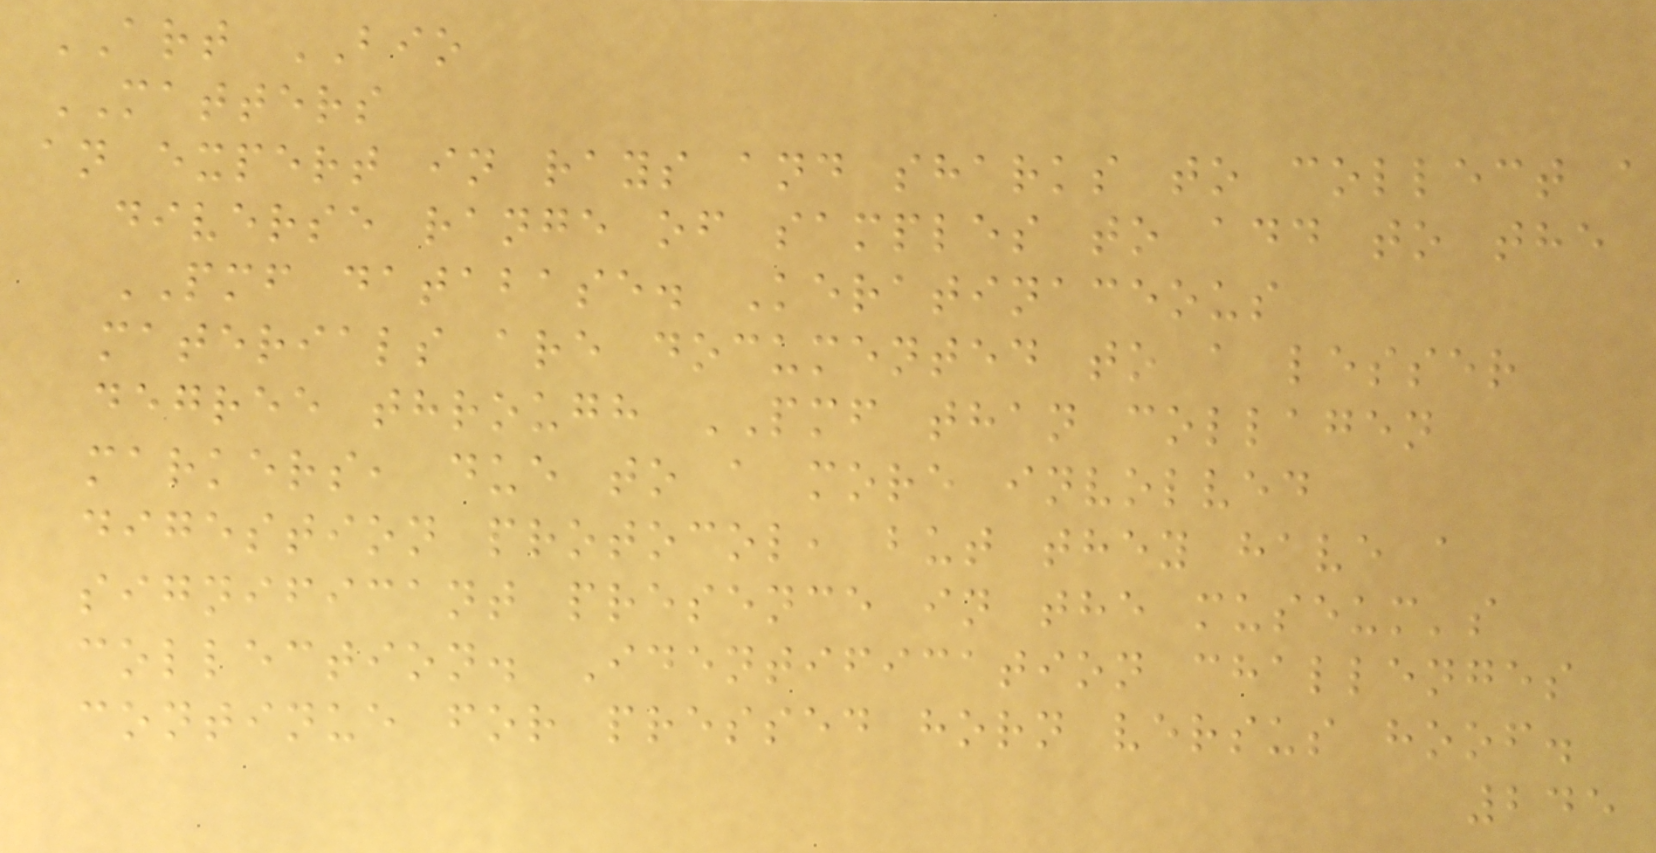ART BIO
MATTERS
an expert in rays and sharks to collect a
diverse range of samples to add to the
PMF database. Keratinaceous
materials are documented to a lesser
degree through PMF than collagen
markers, due to a more involved
digestion protocol, but they have a
significant presence in the museum's
collection. Identification challenges
continue for pressed horn versus hoof.
245
